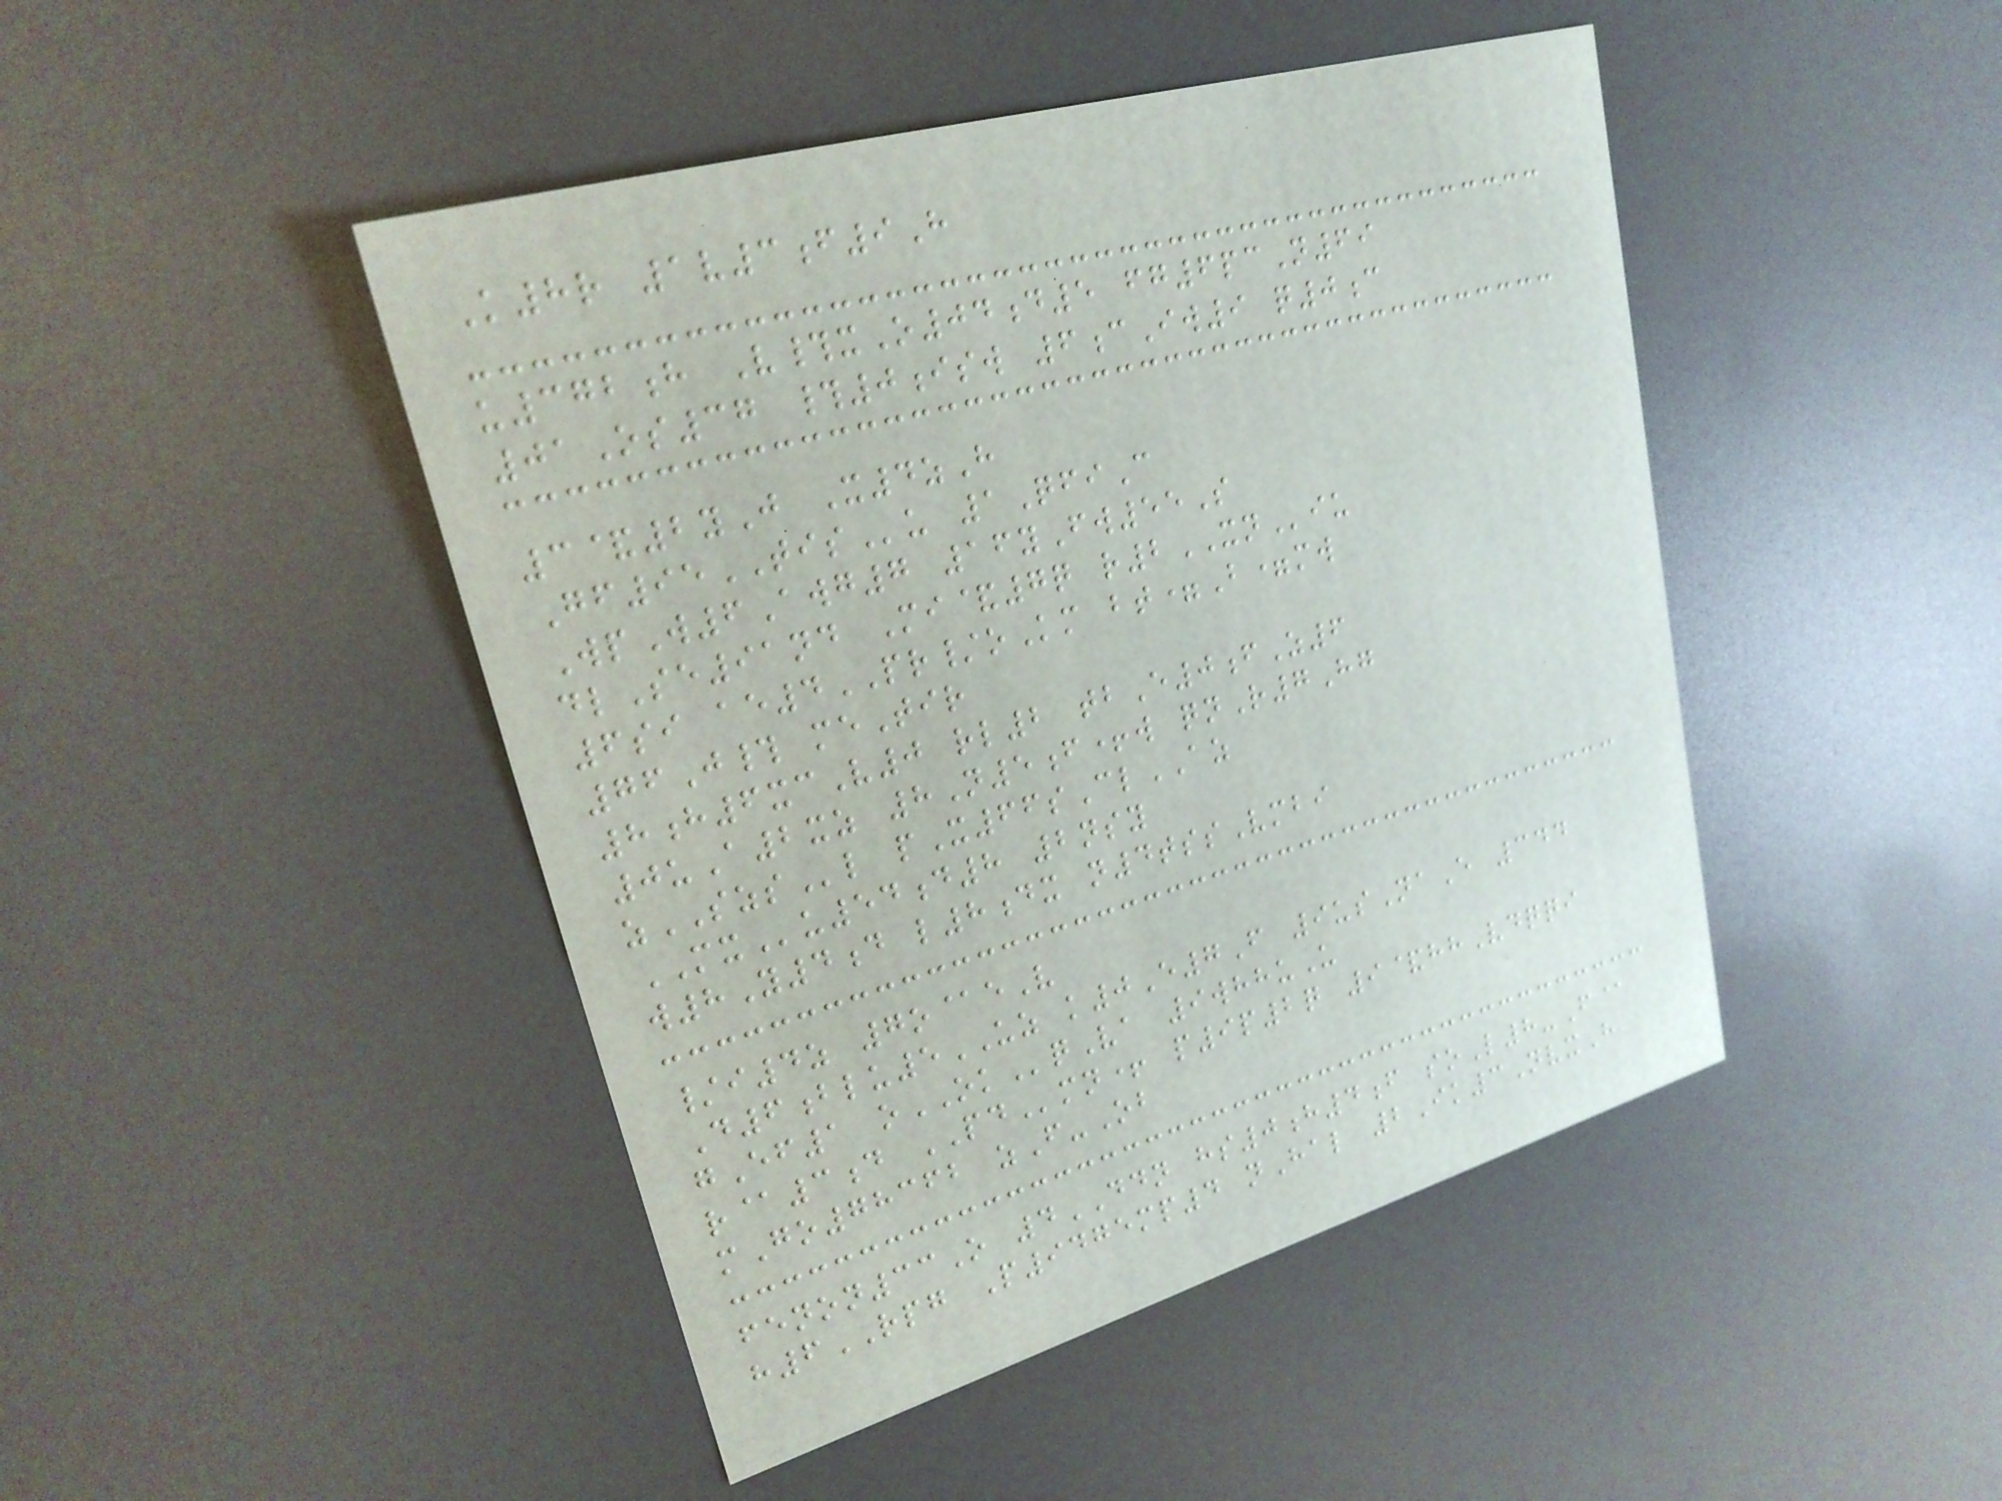K8r 1v3f9H
u372h V#xO04d5 fg6pcN69
01Os37 #0isw 6cIw9 q0c
3&2yJ X4zH
Gf95TISu 1QfiC
WpW6Awg7 16yFw55S
dlSe91nd Mi&7q r2XNiu
6si ae4PR/oKm bt=B=mw
76J# meTir
8h6xcV0 rl2 tbE0fZ6
0uA2xz 8N5f+w qnR7Hg
zSZSl pX66sClAZ
MXu54d8 2nsy
w8Y4d l8dx n4tssVmbi
/i4z 7o@eV
D6blu5UZ k0E7F 9usNaE 344
gEf1 oOKqVa 9whhuU
r@3d PDmn+ p9p2q 9&hhVdqqi
mGo78362 zF-Ob
fenon33O 4DDN hs0h4f soL8-F@
h6RPG P9475mp4 nHal 2Ik3NvxH
